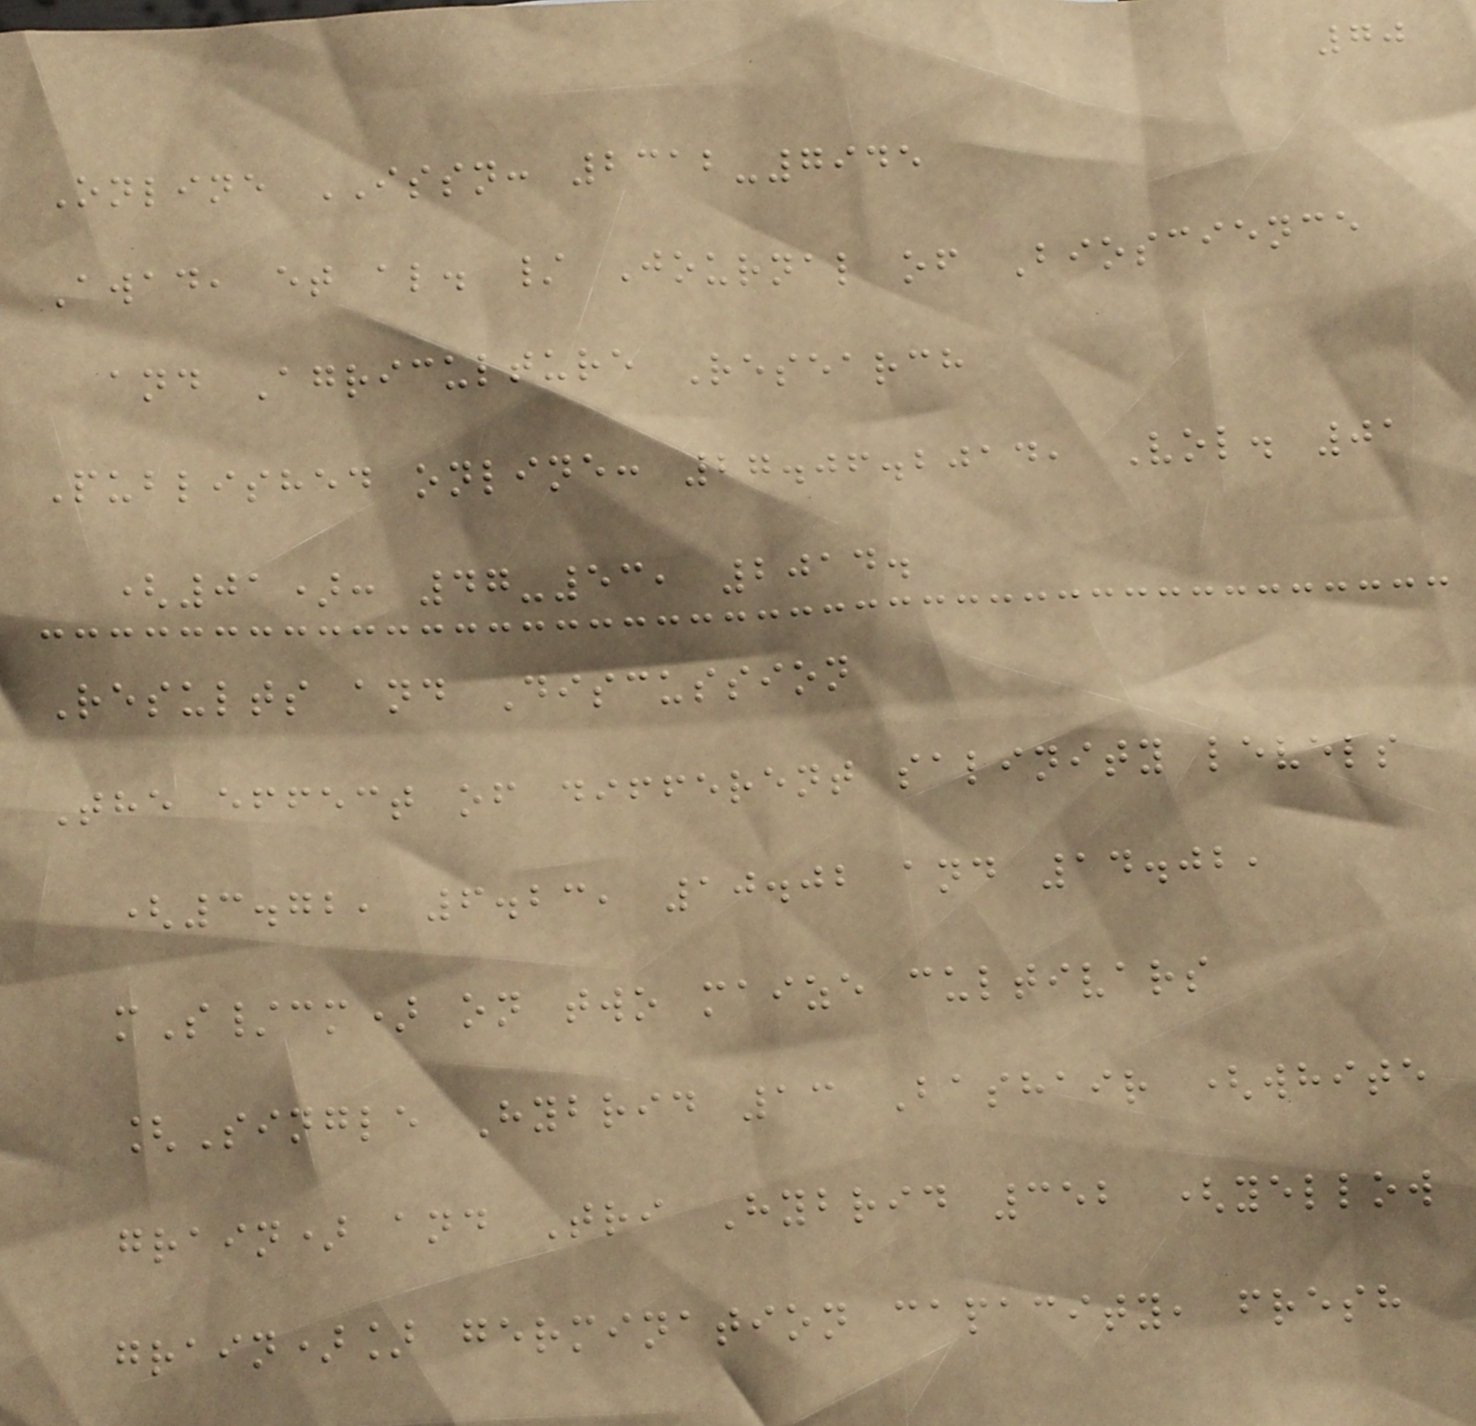70
Online ISSN: 2312-7945
Awad, et al. / Journal of Bioscience
and Agriculture Research
Published online: 27.06.2014, Vol. 01
(01): 47-53, 2014.
Results and Discussion
The effect of different salinity levels
(3.72, 6.23, 10.02 and 14.02,
mS/cm) on two maize cultivars
[Single Hybrid 13 Bashair (white
grain) and Tri Hybrid 352 (yellow
grain)] germination capacity, fresh
